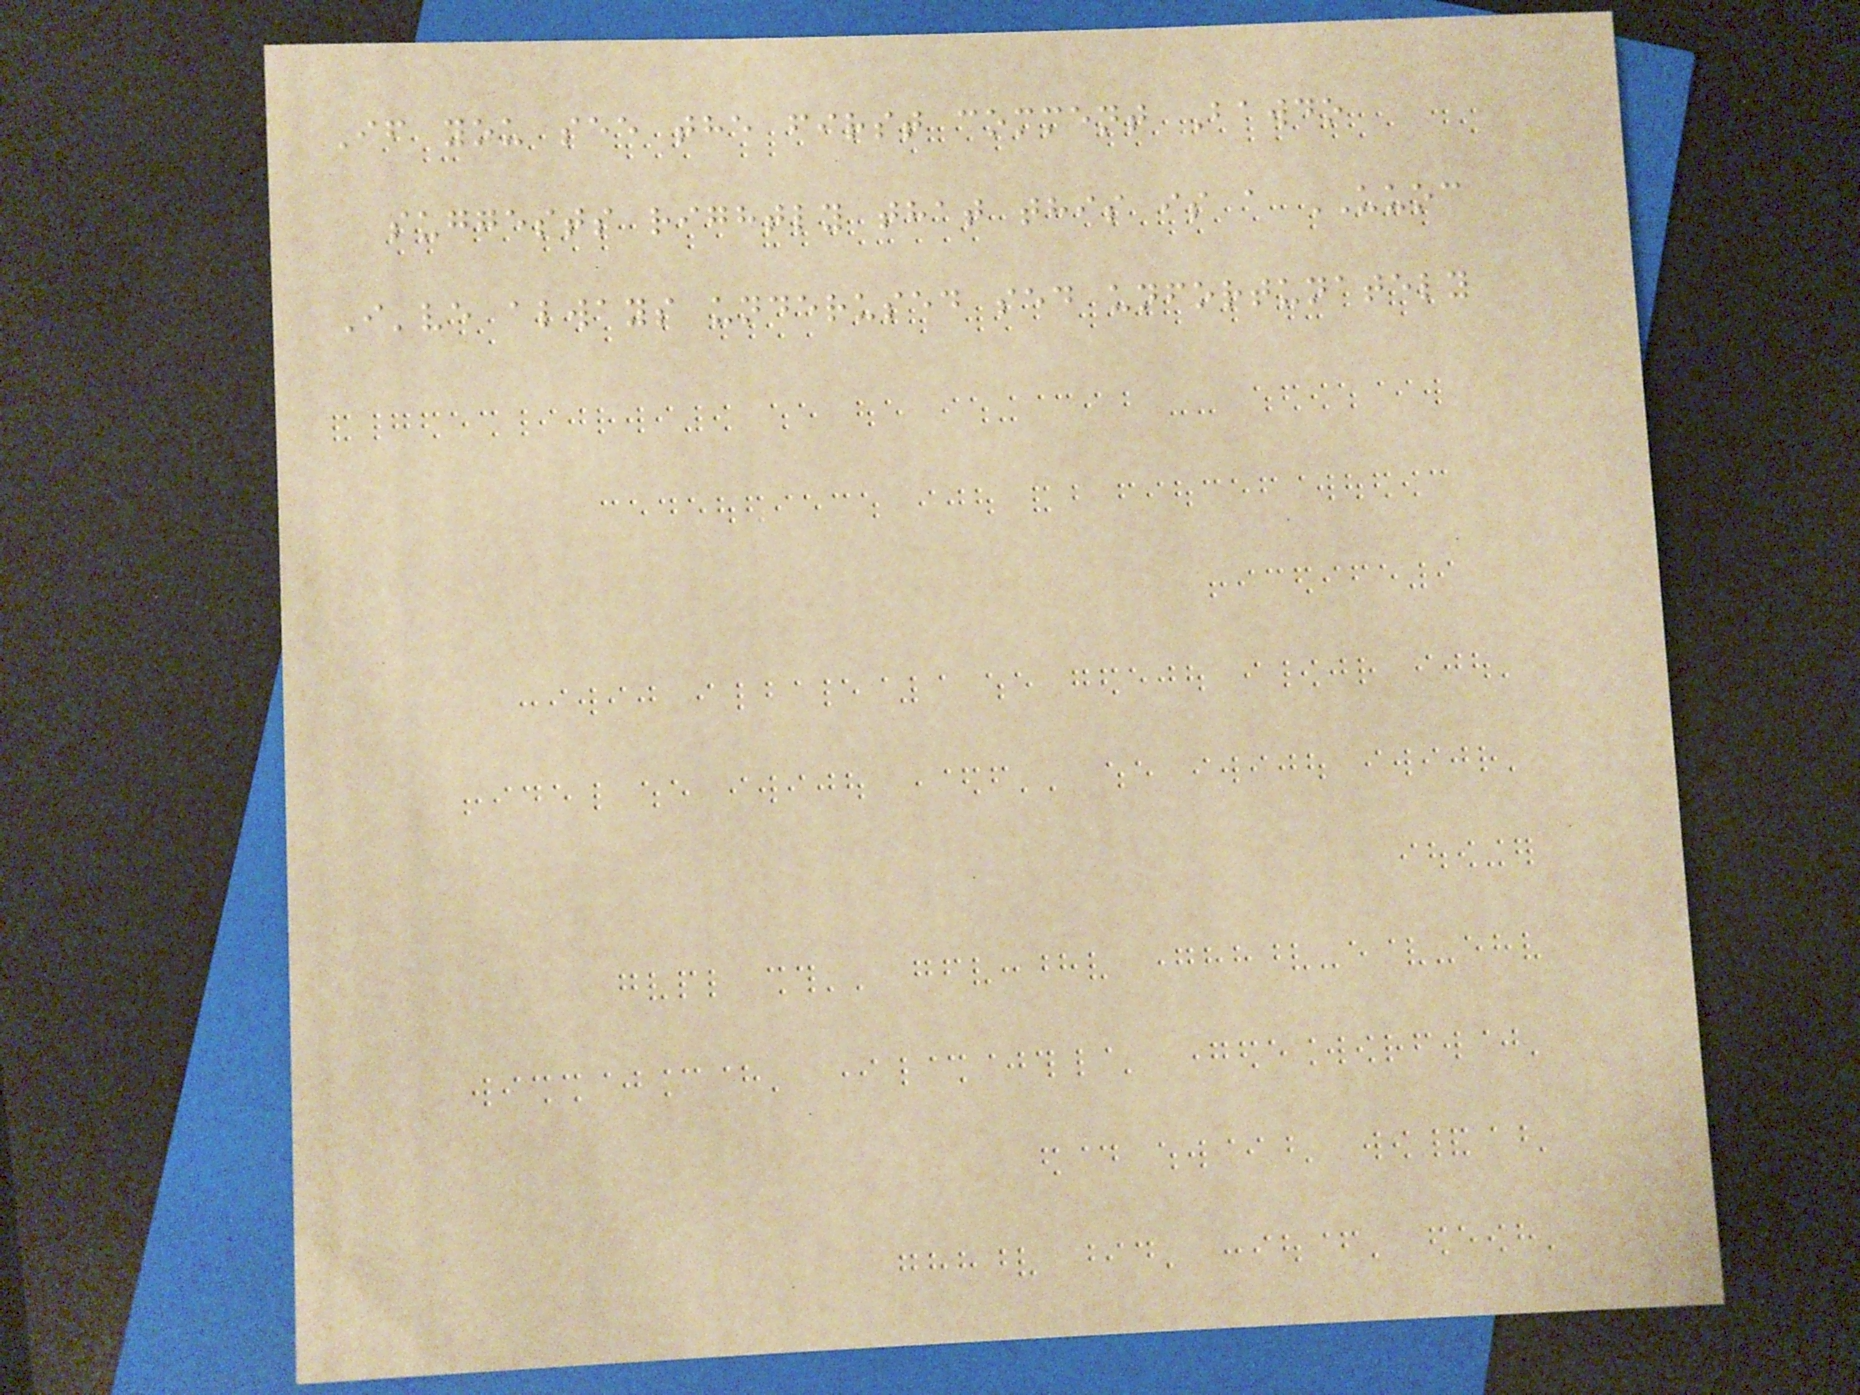If you see the first comment Bawdo
suggests rightly that this is a UUOC
I've always underused sed unfortunately
